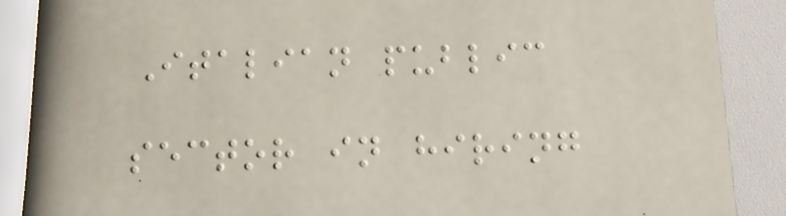Italian public
sector in hiring
